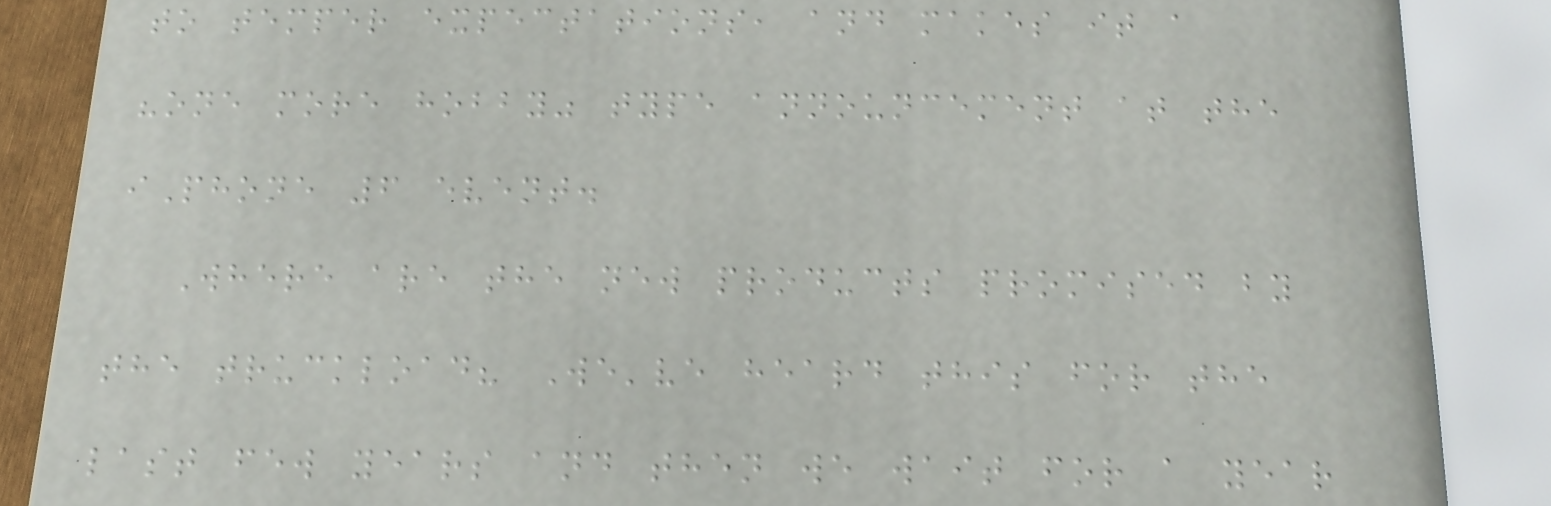to temper expectations, and makes it a
"one more hobby" type announcement at the
iPhone 6 event.
Where are the new products promised by
the truckload? We've heard this for the
last few years and then we wait for a year
